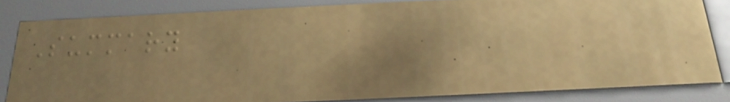Summary
